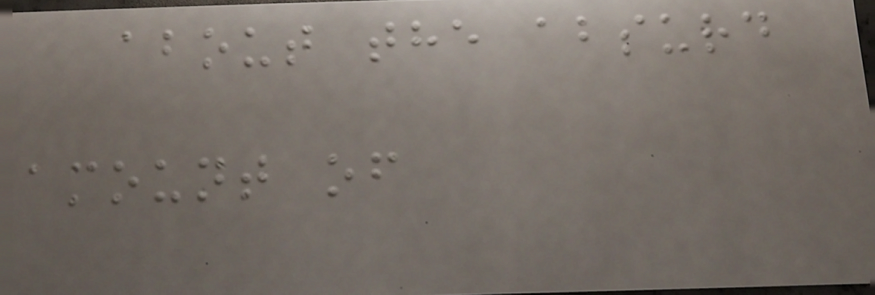about the absurd
amount of
